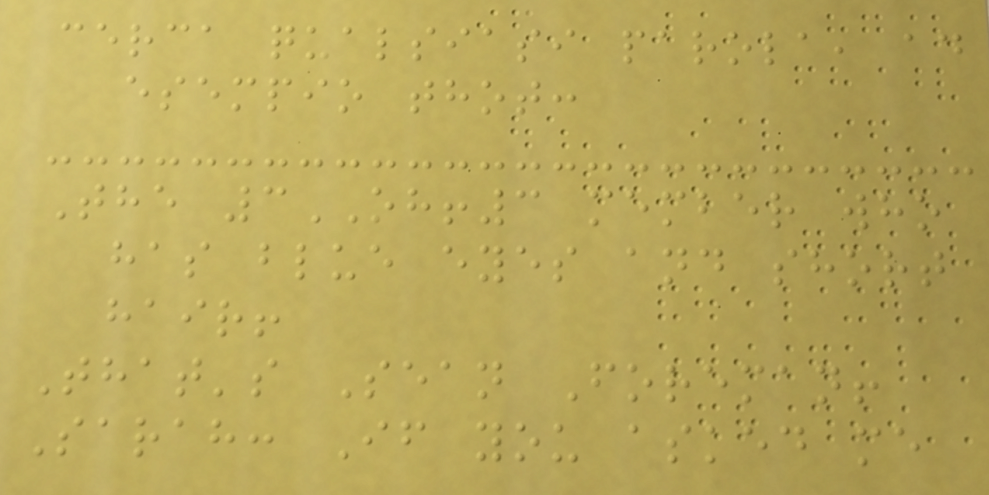cerca qualsiasi parola, ad
esempio thot:
The 3OH!3 member who
has blue eyes and short
hair!
That's Sean Foreman!
Sarah: If you asked me
